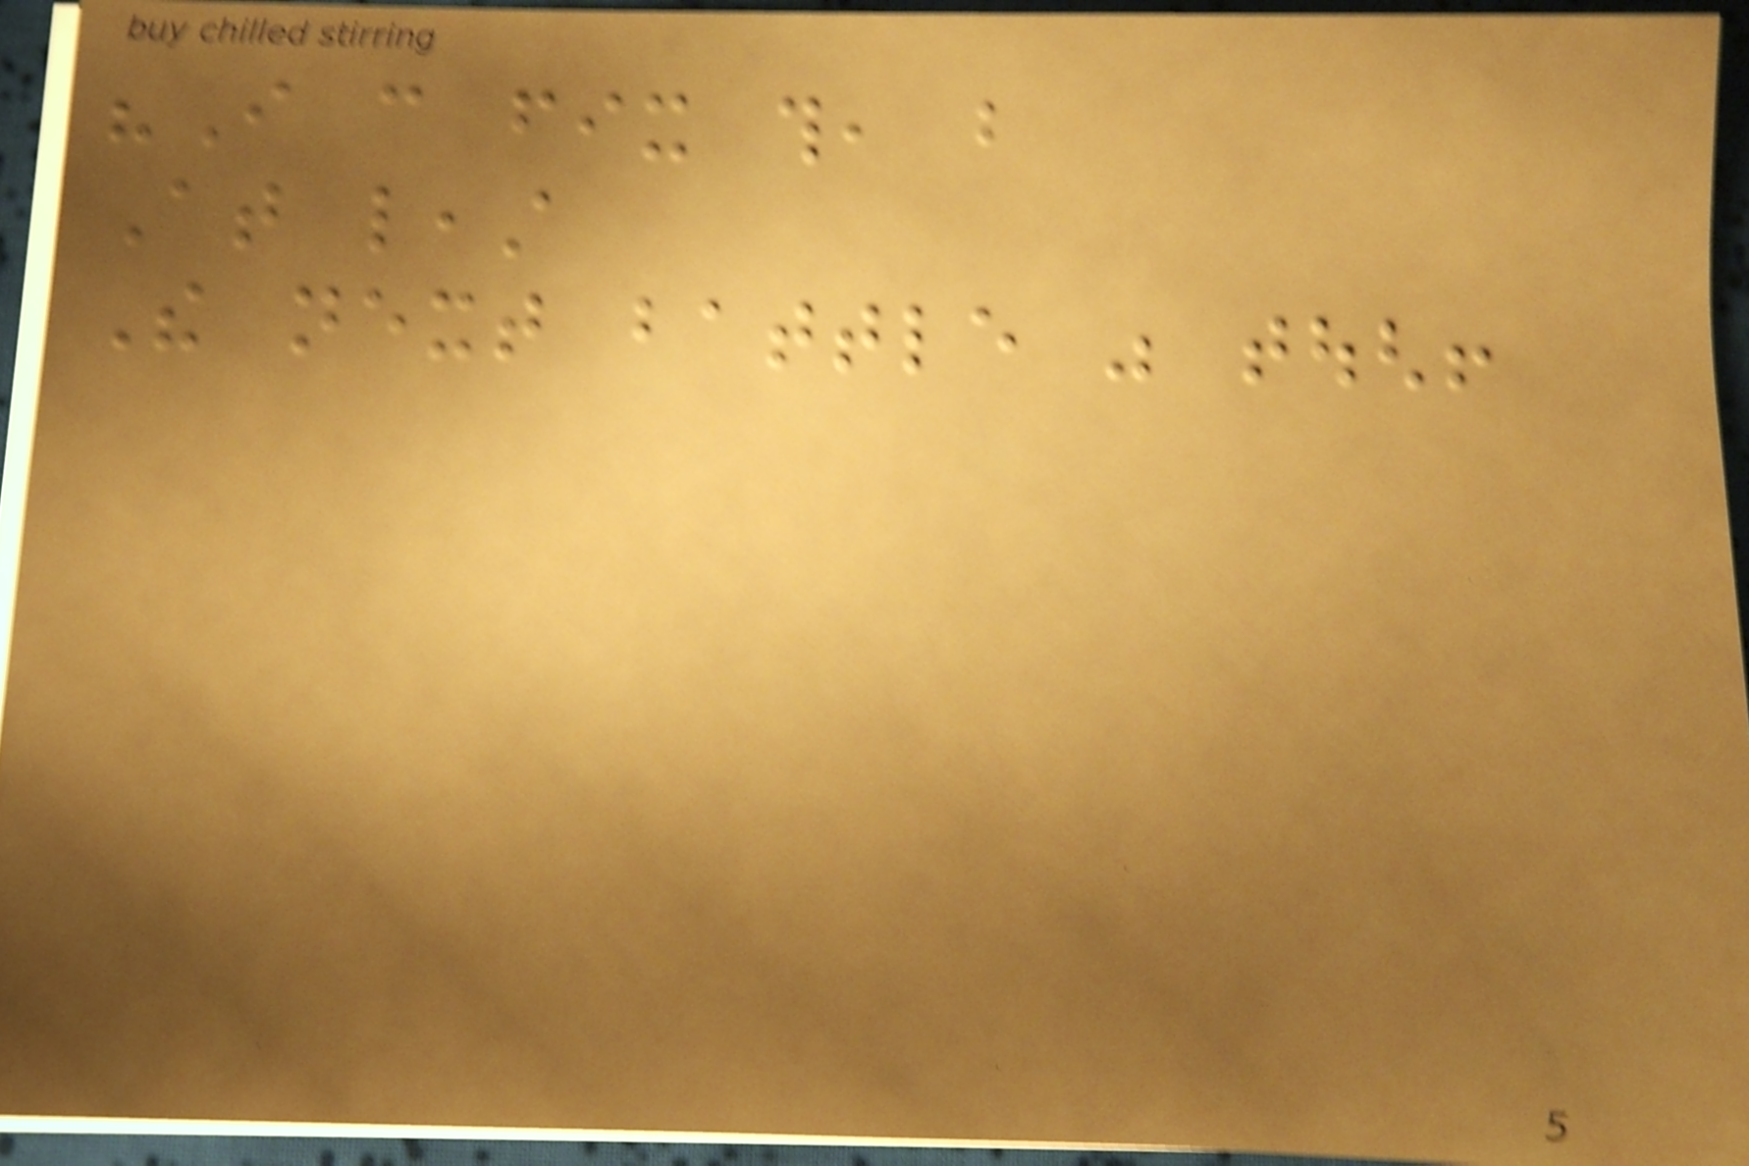"I can fix this, but
At least
The next battle was tough!
